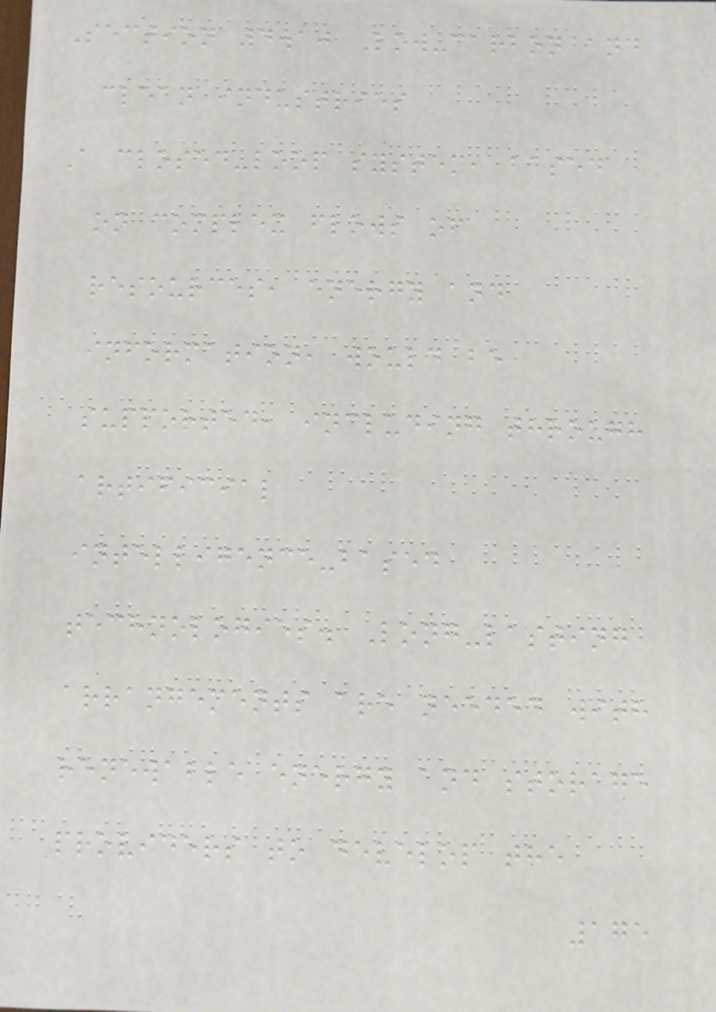Section 4.10 Low-carbon and
clean industries
A closed-loop system, based
on complex flows of
resources, energy and
information, would be
supported, including through
artificial
intelligence-based
technologies. Long-lasting
arrangements are needed with
renewable energy and storage
providers to develop the
175
